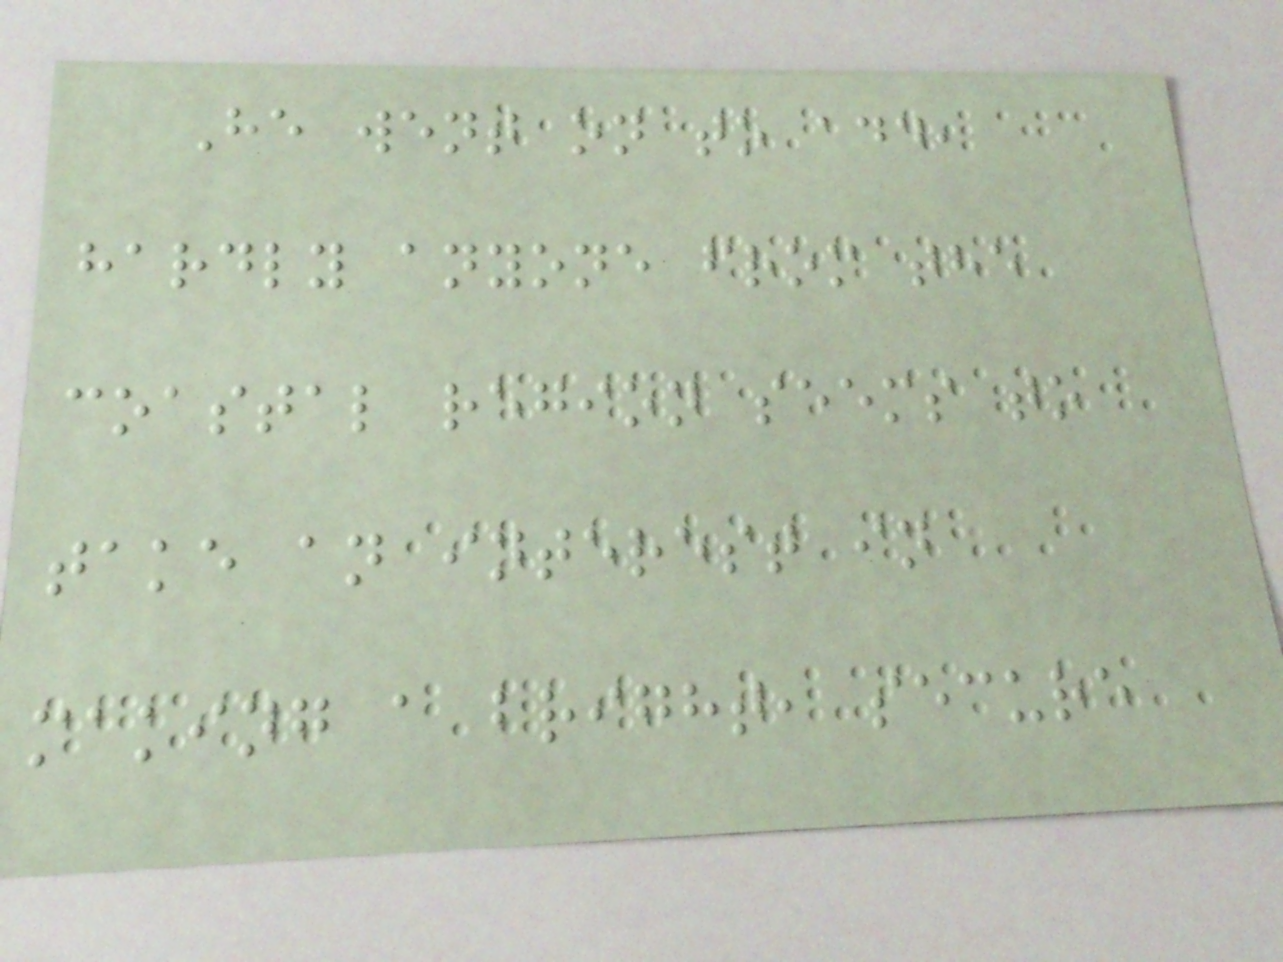He went on to add,
hardly anyone from the
coastal region seems to
take an interest in
making a bright, secure
